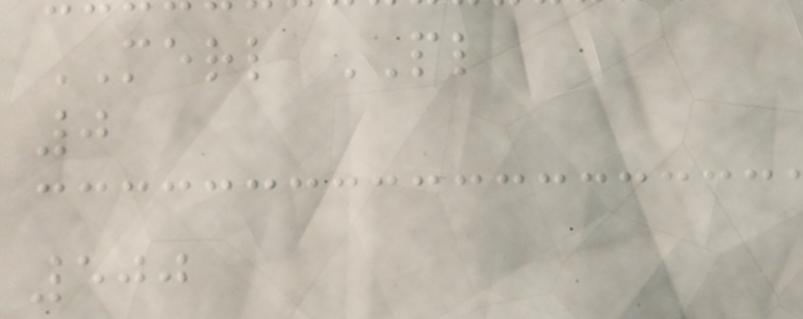MERL PL
0
500
